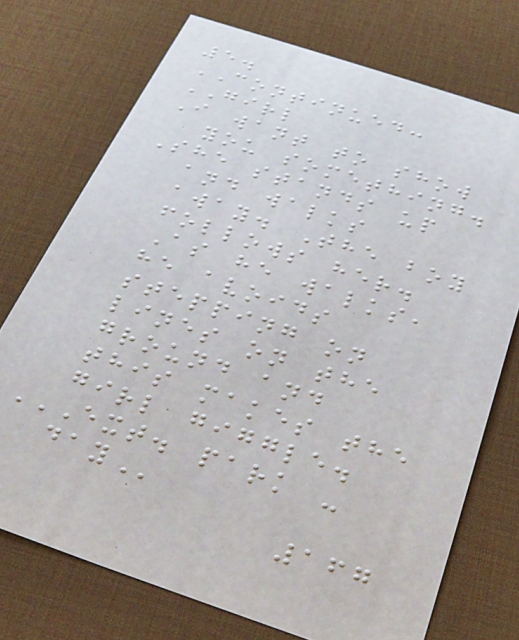5.
CONTINUED:
GIRL
I want to show
you something.
She stands up
and walks
away. The boy
follows her.
As he walks,
he avoids
stepping on
lines on the
ground and
this makes the
girl giggle.
EXT. PARK -
DAY
167
